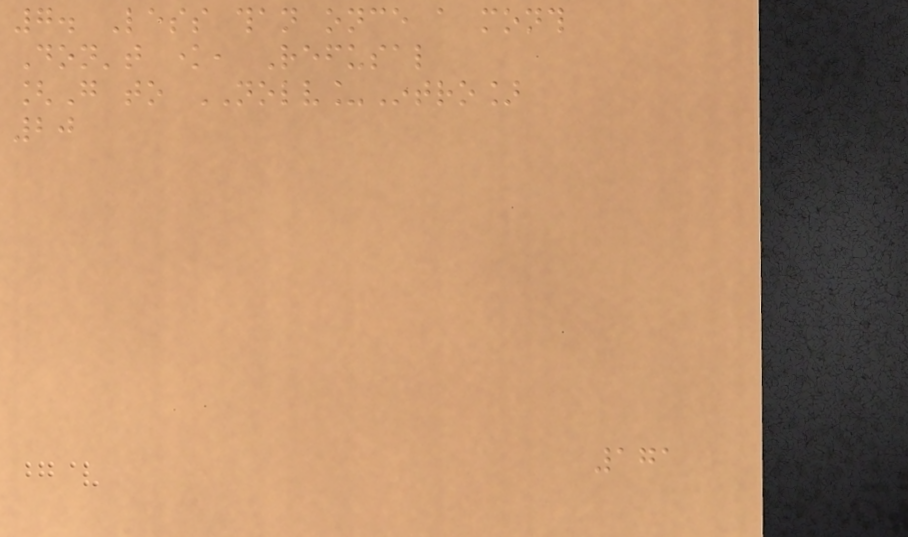7. Less than once a month
Don't know, Refusal
[Go to NOLV_Intro]
20
171
